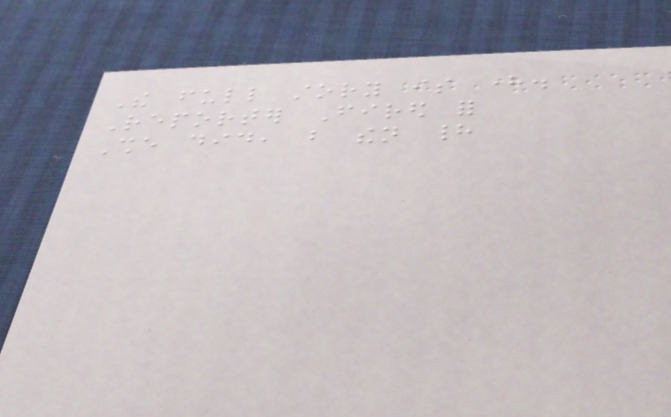The full story is here.
Reporter Fired for
She did, but then had
